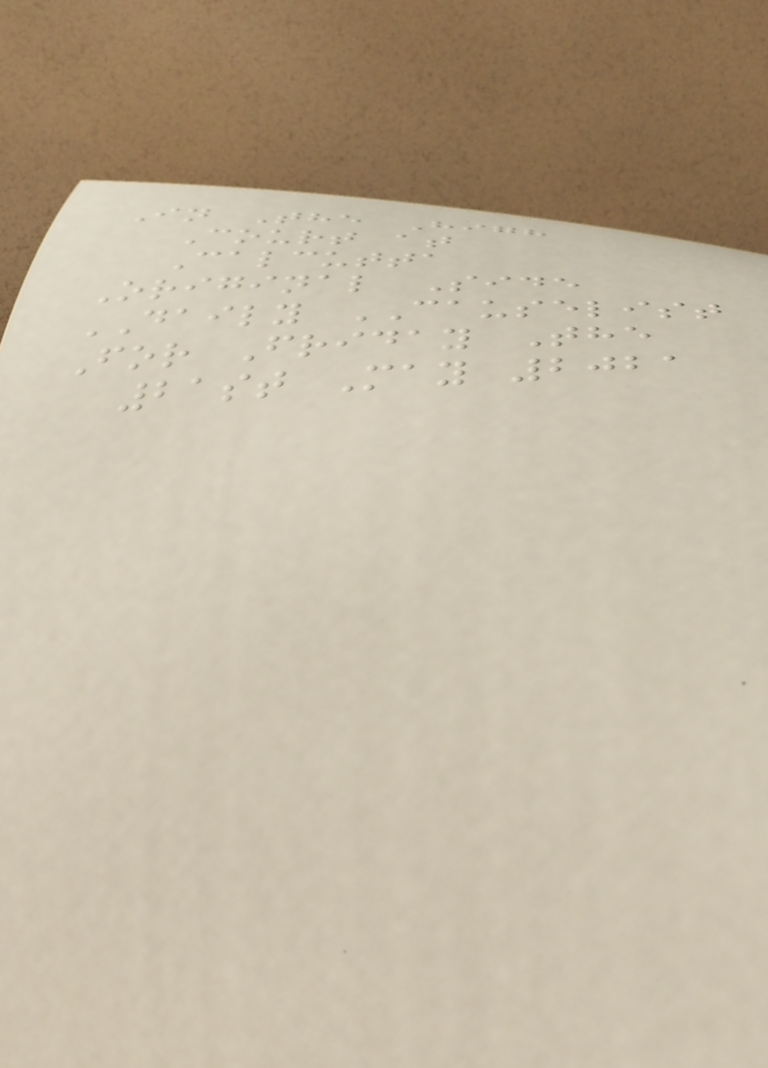In The High
Court at
Calcutta
Original Side
DAILY CAUSELIST
For Friday The
21st May 2021
